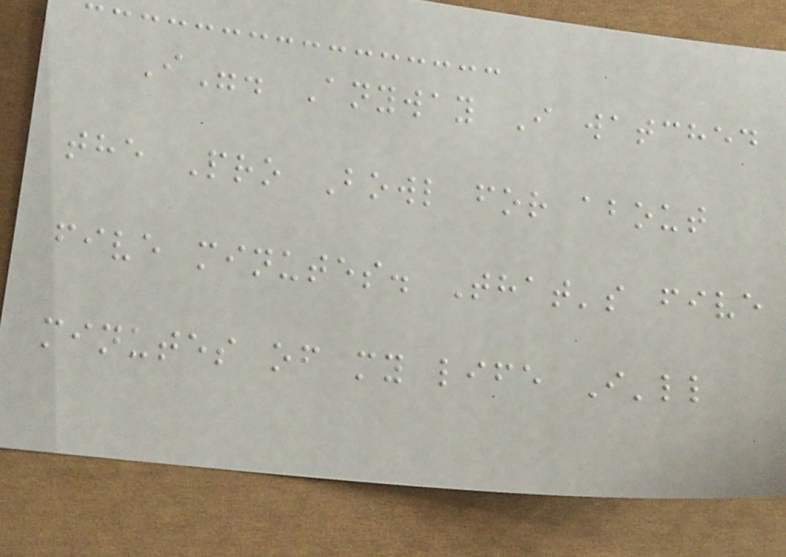I". Anyway I watched
the Pro Bowl for about
five minutes. That's five
minutes of my life I'll
